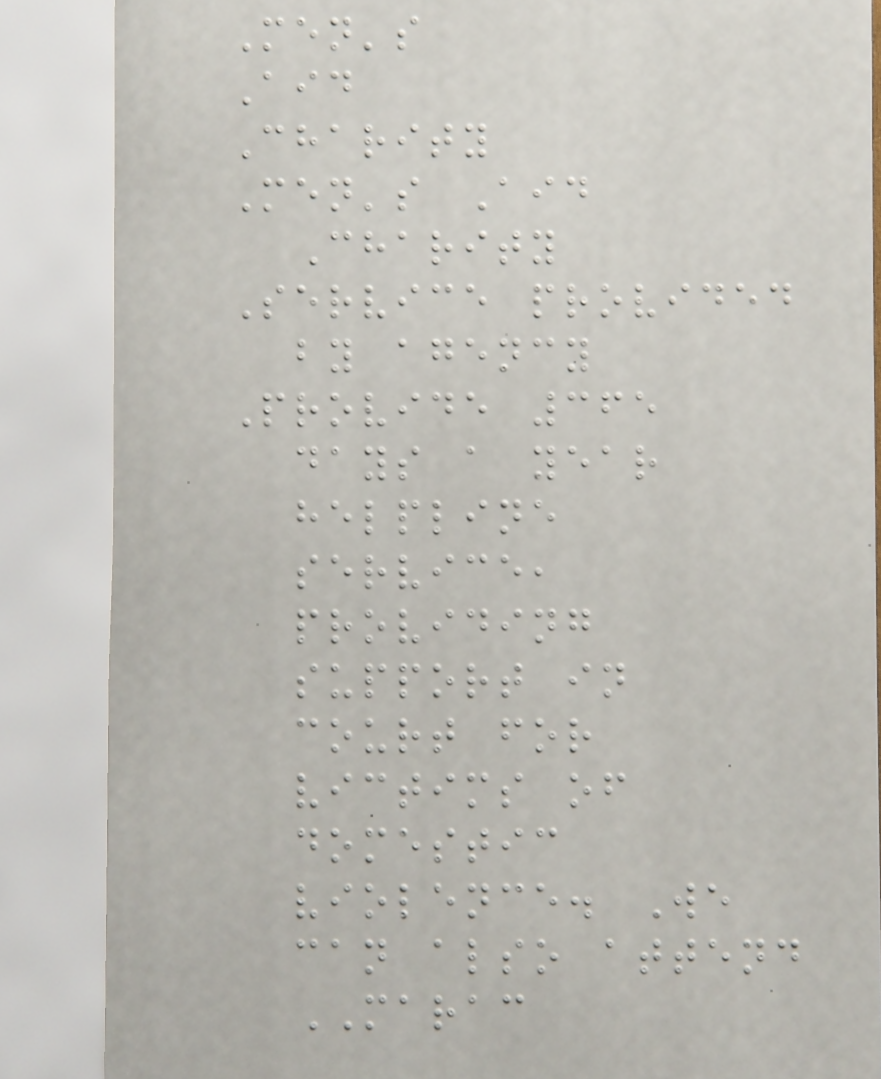Men's
Aid
Charity
Men's Aid
Charity
Service provided
by agency
Provide 365
days a year
helpline
service,
providing
support in
court for
victims of
domestic
violence. We
can also attend
MARAC
